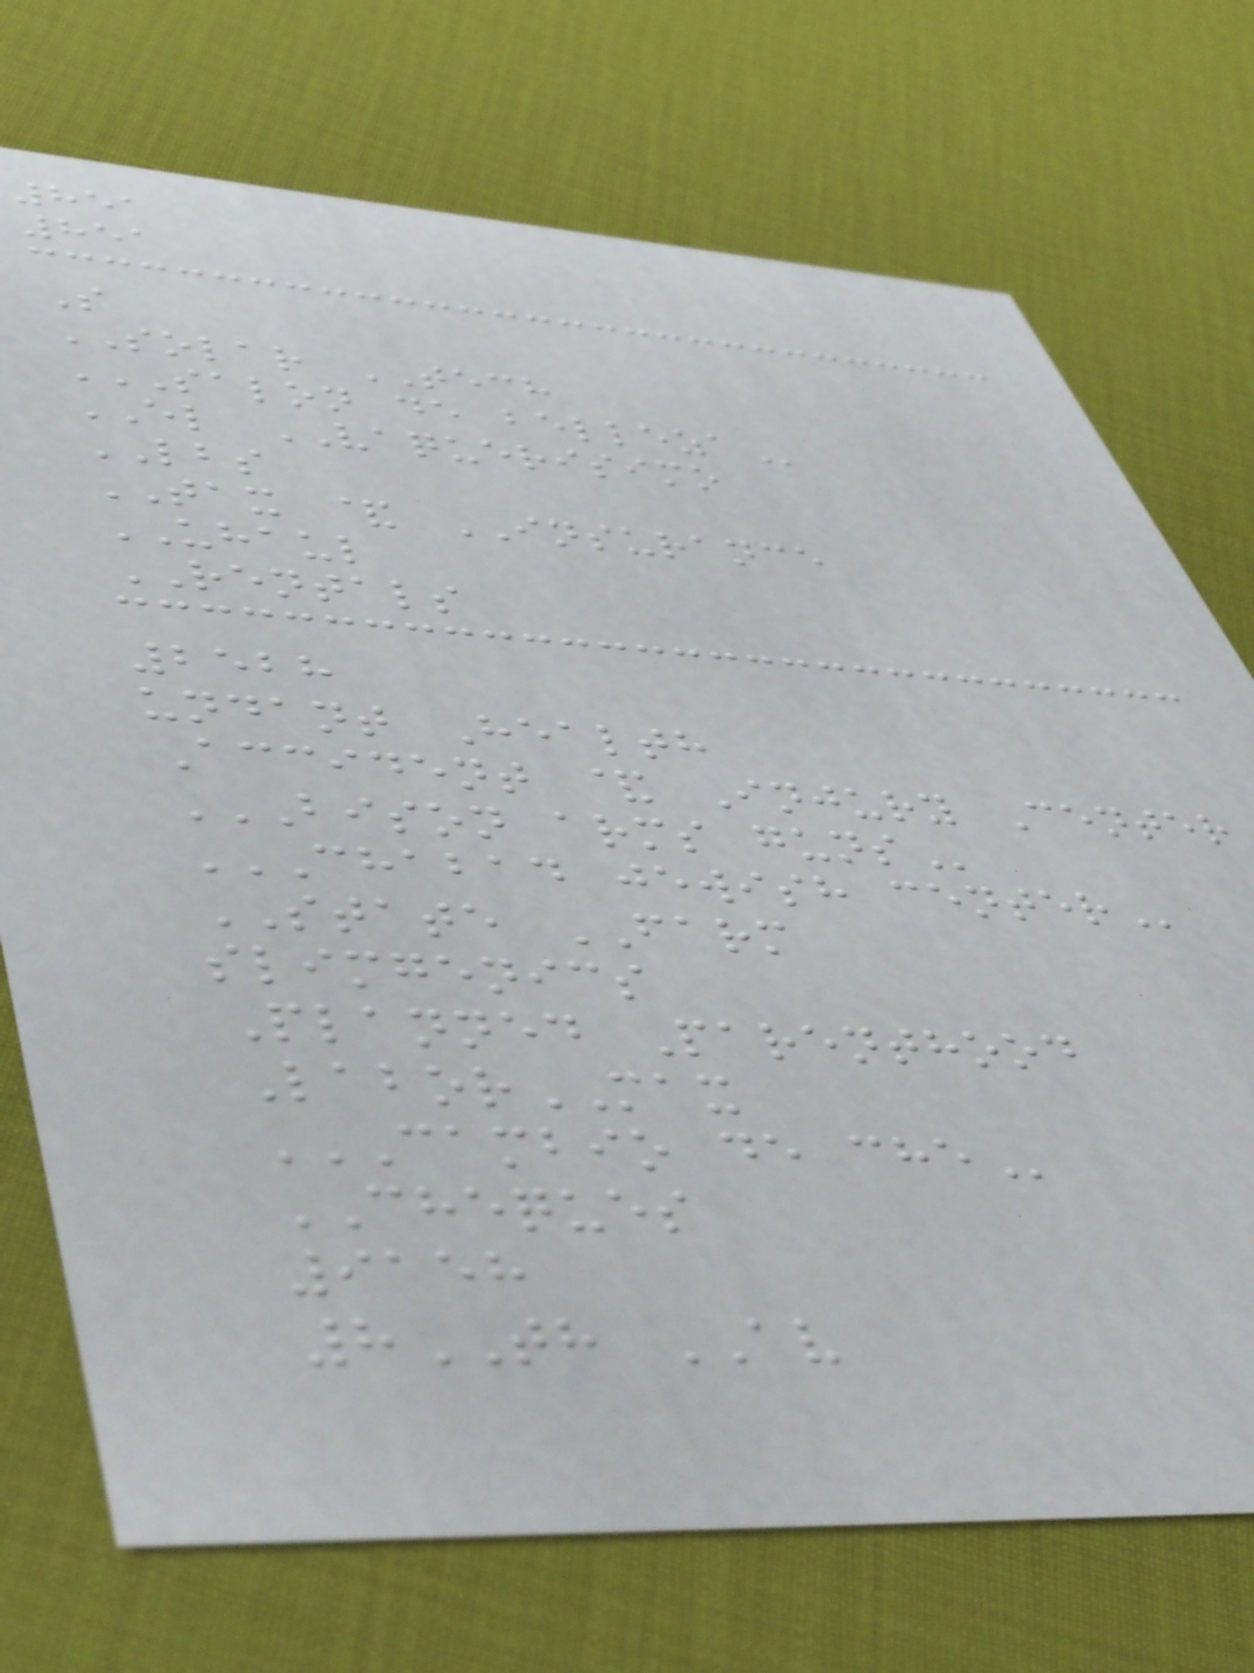851
851
S
SOLAR TECH
SALON DE BELLEZA
EL VAQUERISIMO
LBS
TAX & INSURANCE
UHAUL
RENTALS
2528
undant Health
Accident & Injury Center
BISON ARMS GUNS
CHABAD JEWISH CENTER
STATE FARM
slimgenics
Planned Parenthood
LaborMAX
CAMBIO DE CHE
CHEQUES
9158
8TH AV
